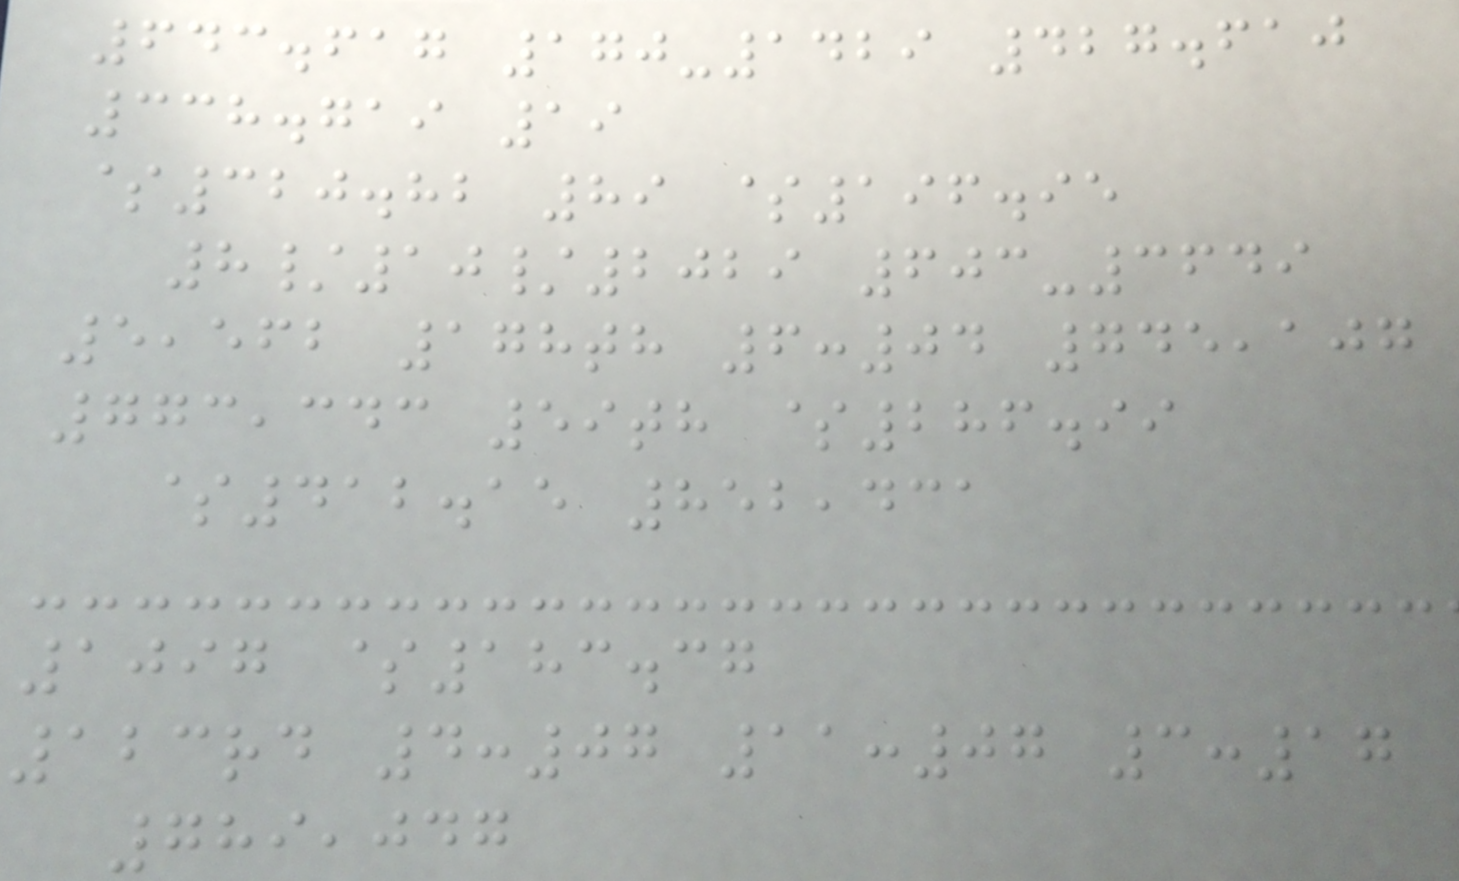643.617 170-1429 427.610
338.719 19
$320.82 89 $196.95
8/10/2029 603-3649
5,562 178th 6:04 745,107
773,343 59th $286.99
$412.15 852,431
1097 $183.37
123rd 4:07 11:07 3:17
789,047
